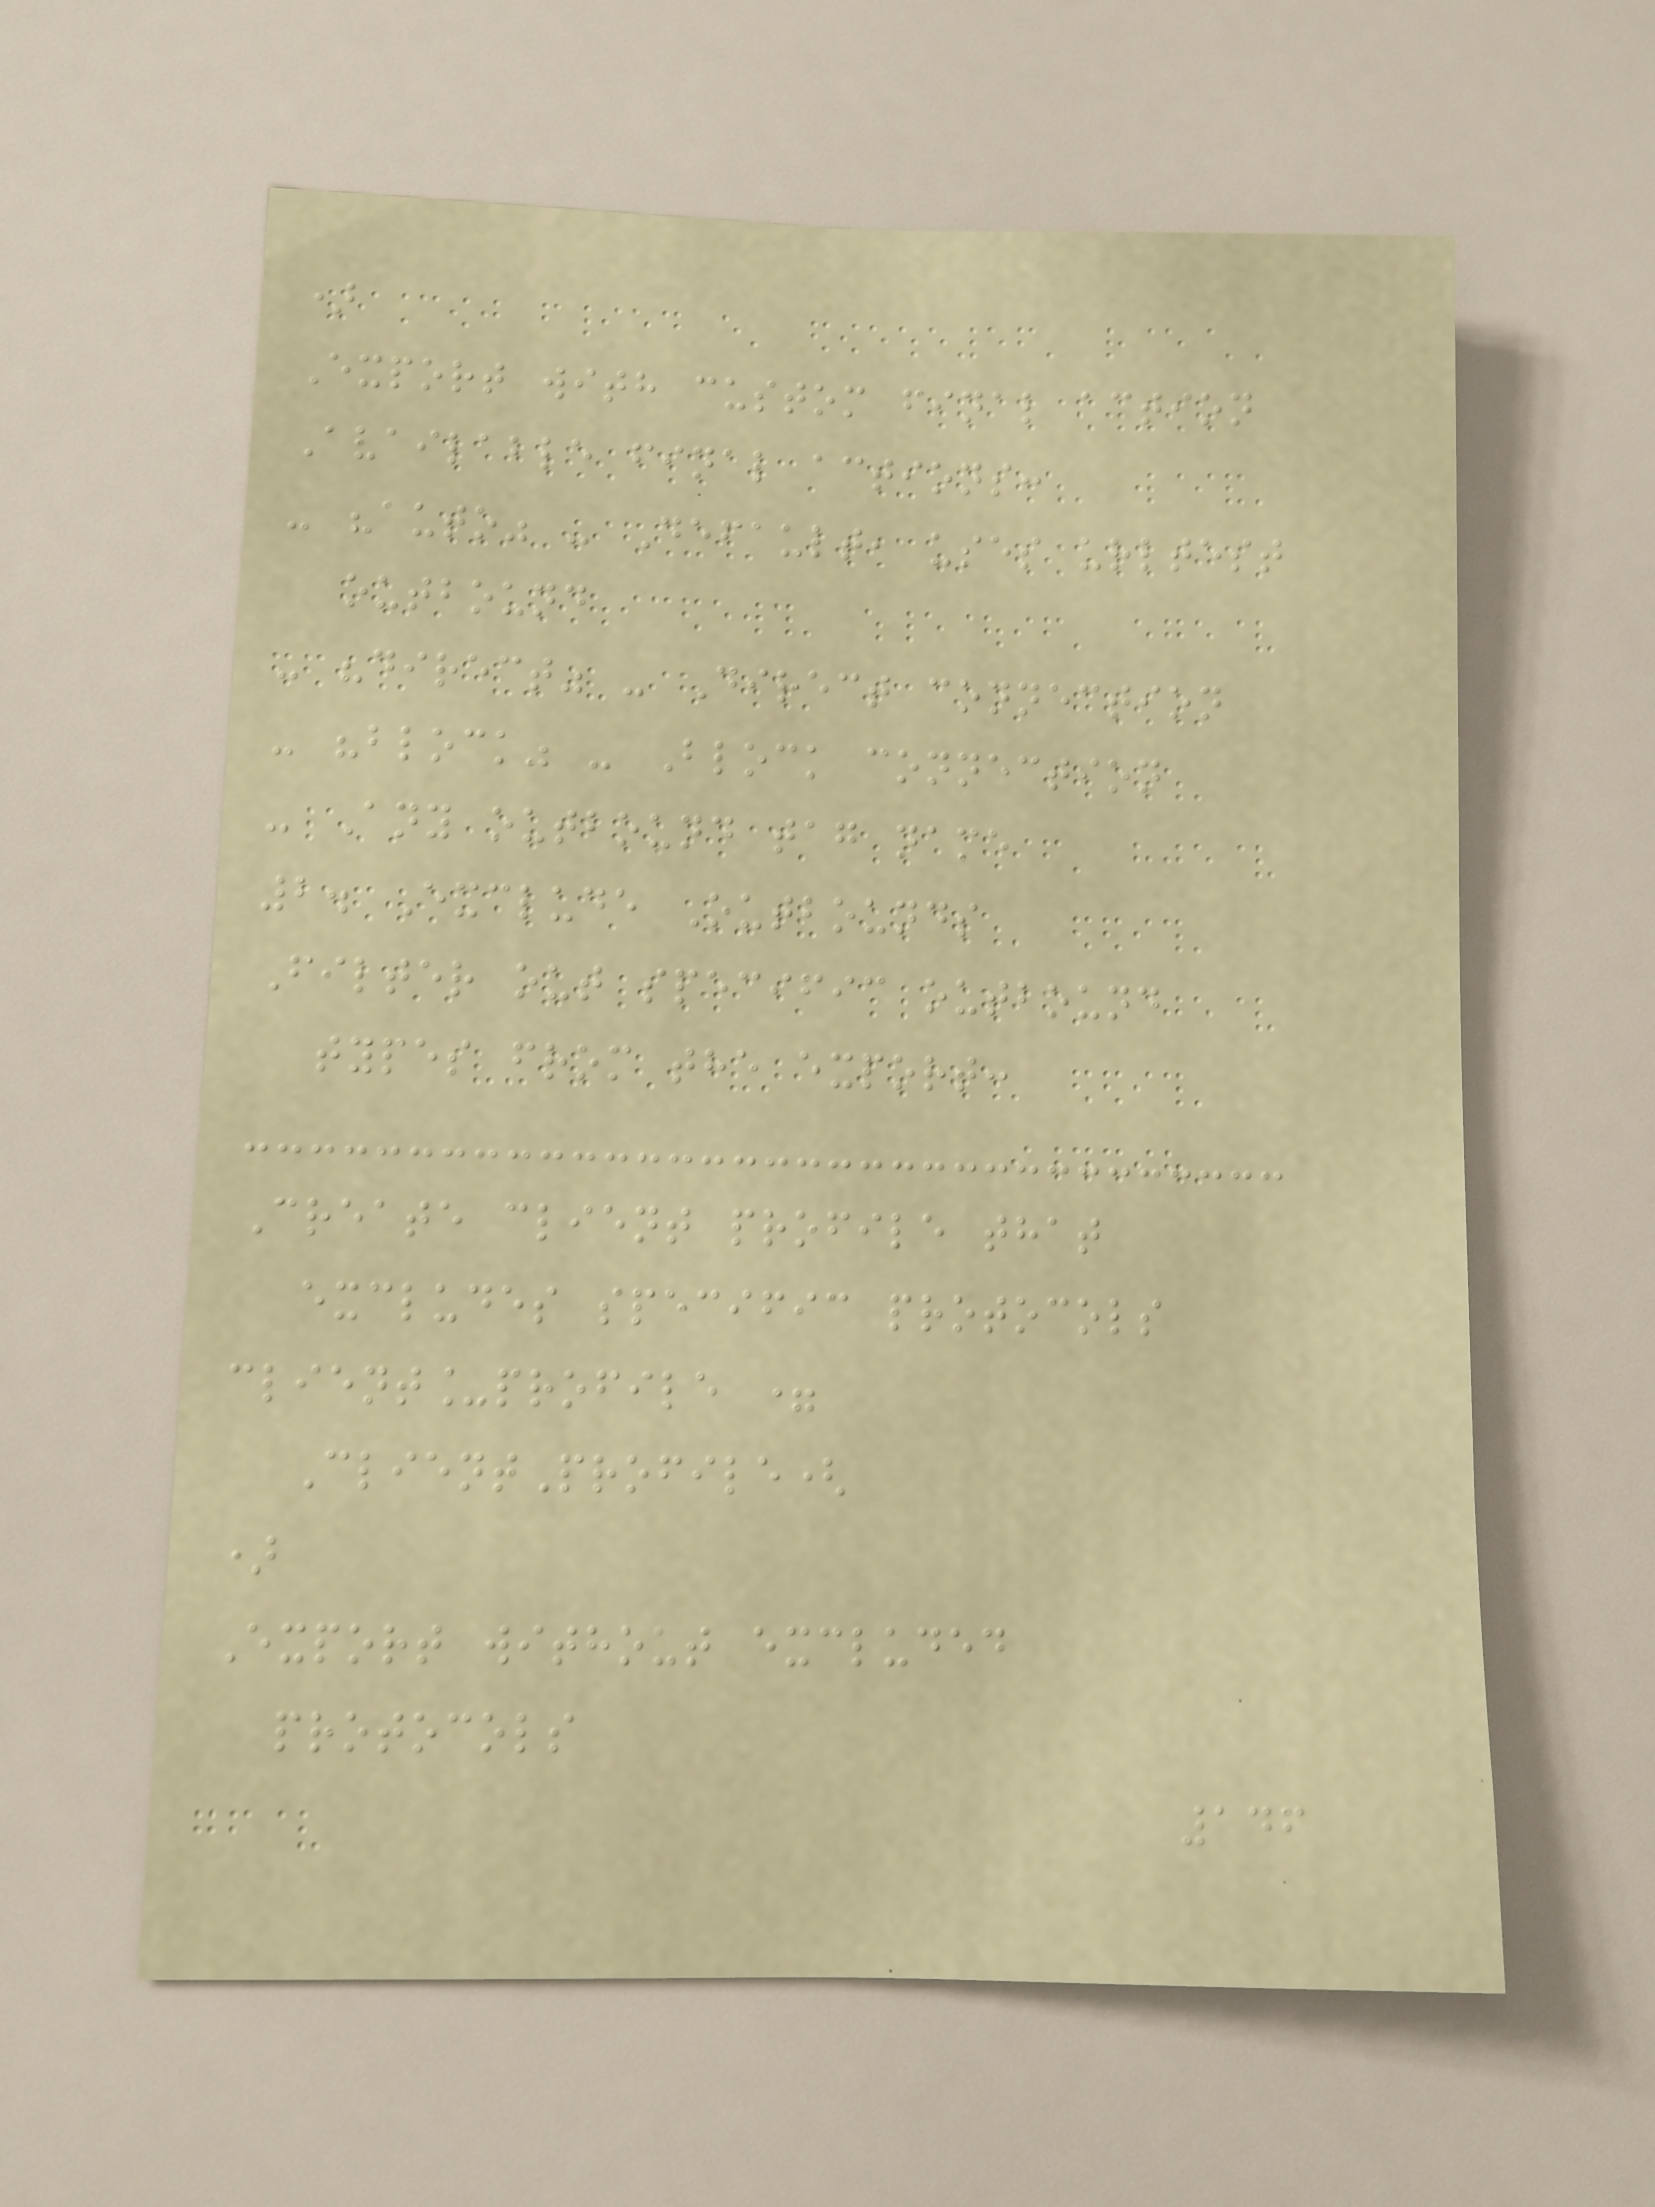)
Export with custom final action
Available final actions:
- "auto" - Default, uses urltest
outbound
- "direct" - Direct connection
- "block" - Block connection
- Any outbound tag name
2. Exclude Outbounds
Filter out specific outbound
types from the export:
Create client profile that
excludes specific protocols
client_profile =
ClientProfile(
)
Export without excluded
protocols
146
